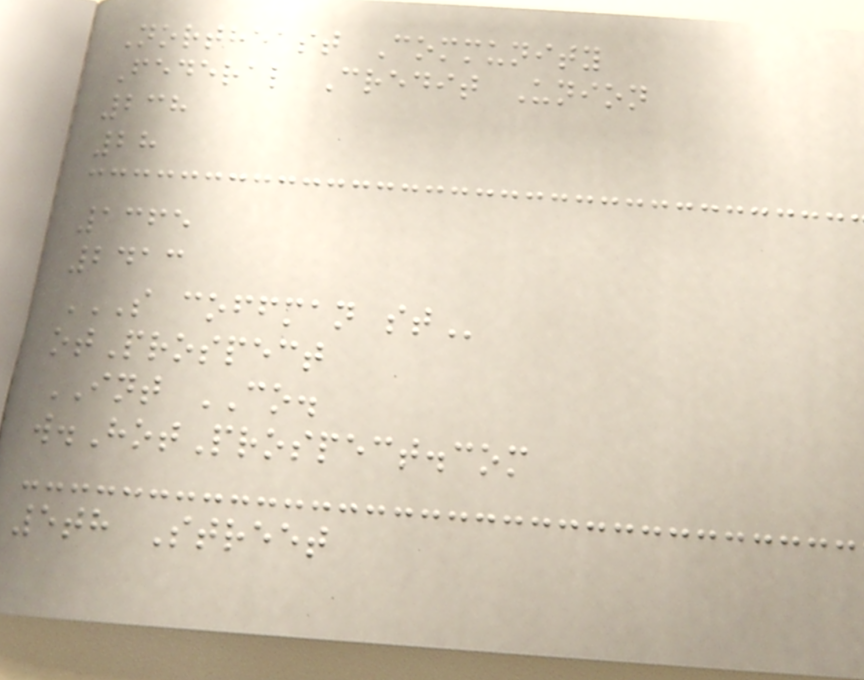Northeast Community
Federal Credit Union
238
28
1365
2413
S COFFMAN ST
otProspect
INT CO.
w.HotProspect.com
5th Street
